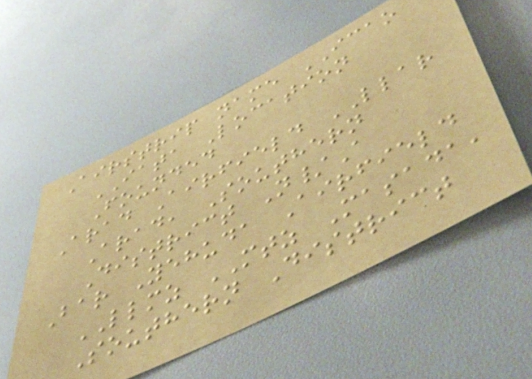Airstrip name ICAO
IATA Location
Founded
Arad Airfield LLAR
Arad, Southern
District N/A
Bar Yehuda Airfield
LLMZ MTZ Masada,
Southern District
